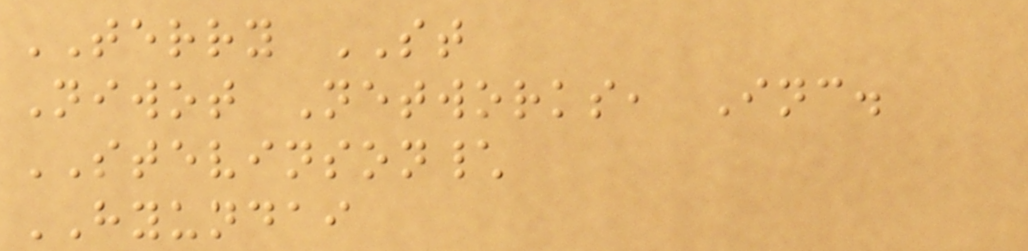TERRY ST
Niwot Networks, Inc.
STEVINSON\
HYUNDAI
